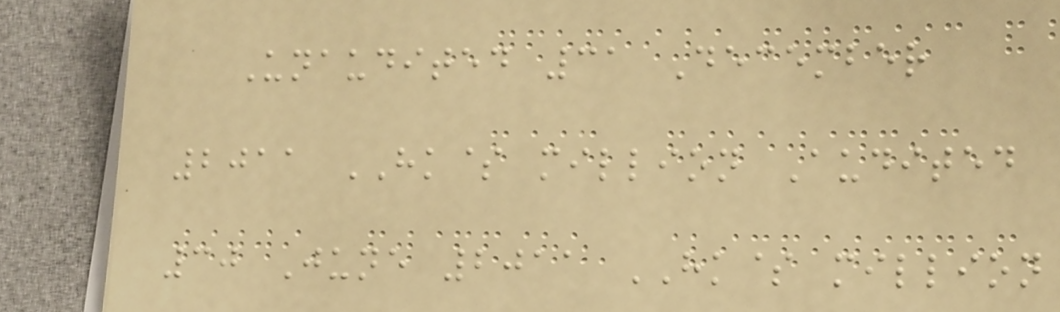Unaudited 31 December
2011 HK$ million Audited
30 June 2011 HK$ million
